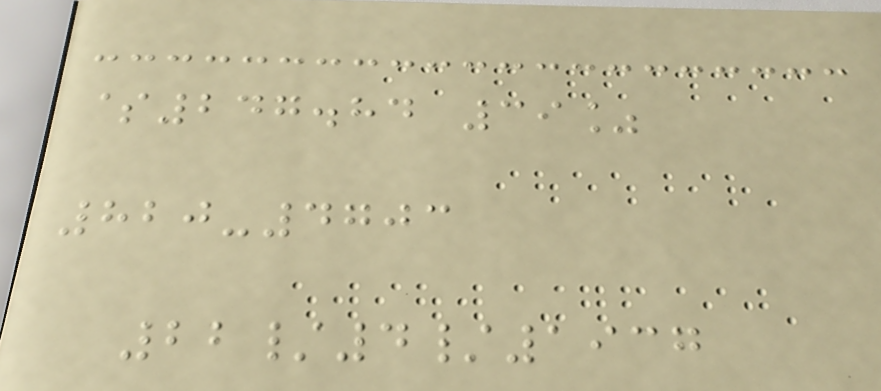$247.84 39%
820-4703
22/4/1937
